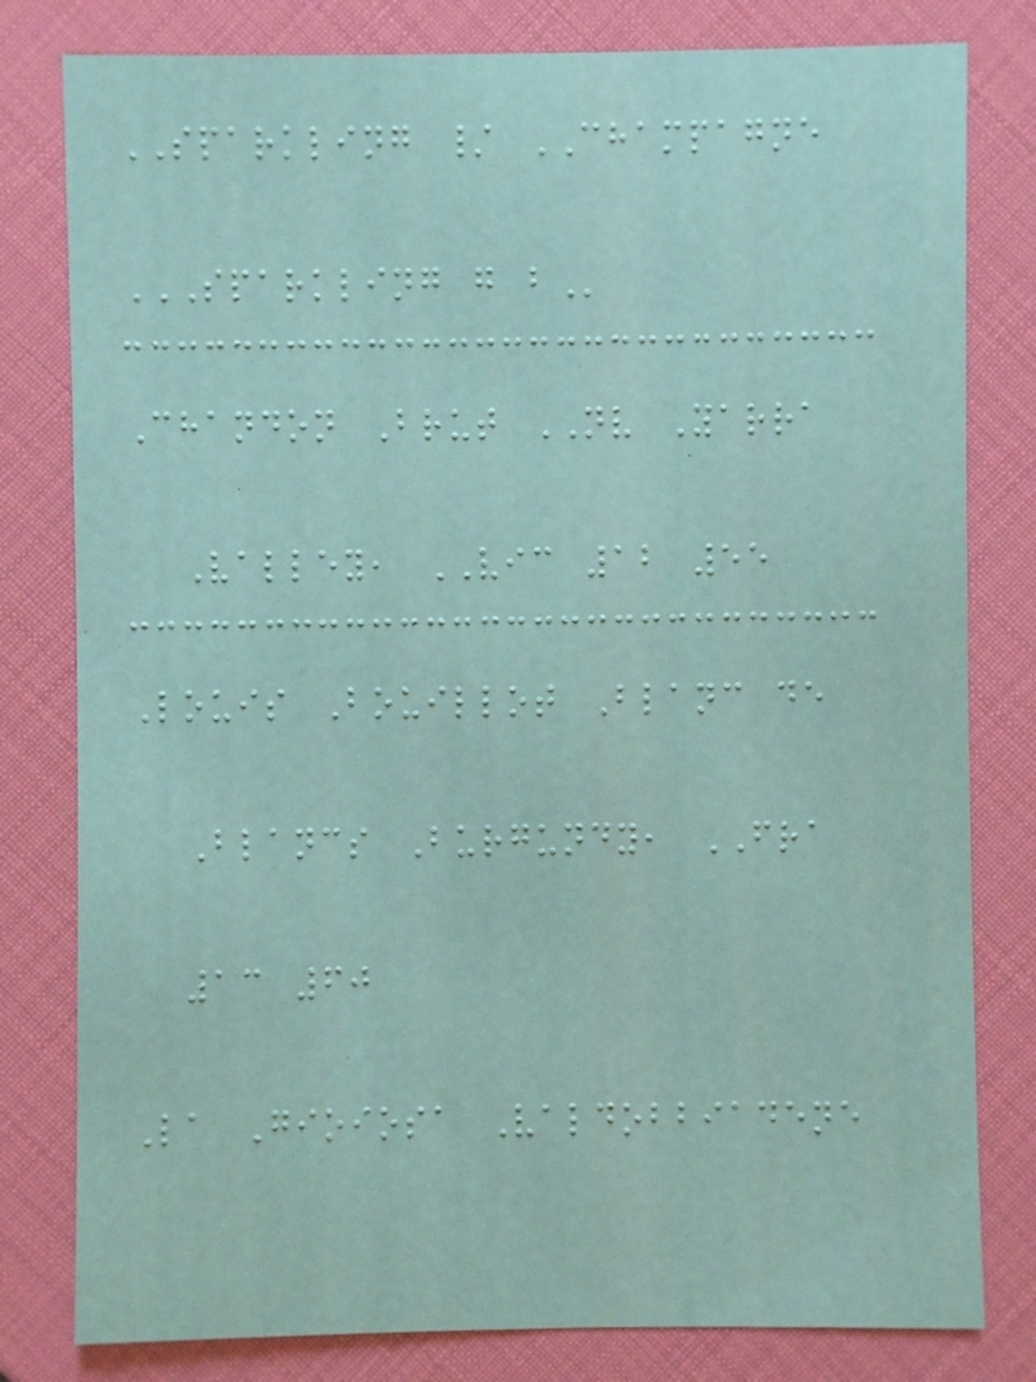SPARKLING / CHAMPAGNE
SPARKLING G B
Chandon Brut NV Yarra
Valley, VIC 12 55
Louis Bouillot Blanc de
Blancs Burgundy, FRA
13 60
La Gioiosa Valdobbiadene
